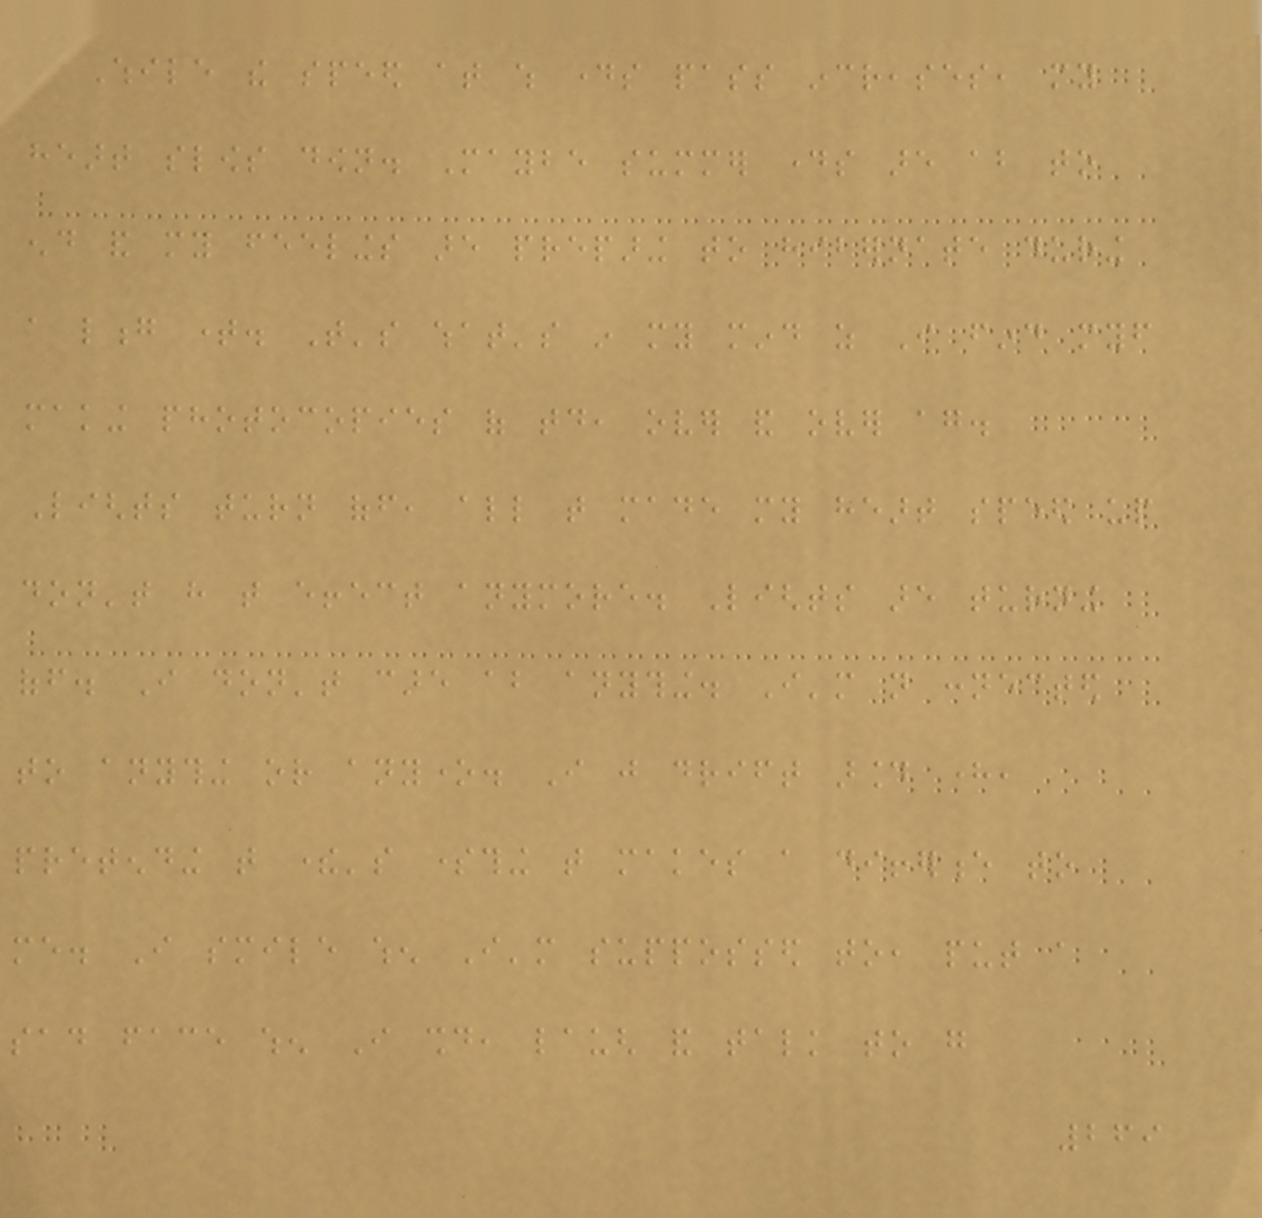While the speed at which days pass increases, my
heart slows down. Maybe summer days are about to
end and my feelings are preparing to hibernate during
a long time. That's what's in my mind as I find myself
making photocopies of today, over and over again.
Lights turn off, all that made my heart speed up
don't have that effect anymore. Lights are turning
off. I don't care about anything. I'm not connected
to anything or anyone. I just drift around here,
pretending that there's something that makes a difference to
me. I smile when I'm suppossed to, put a
sad face when I should, laugh and talk to go
269
